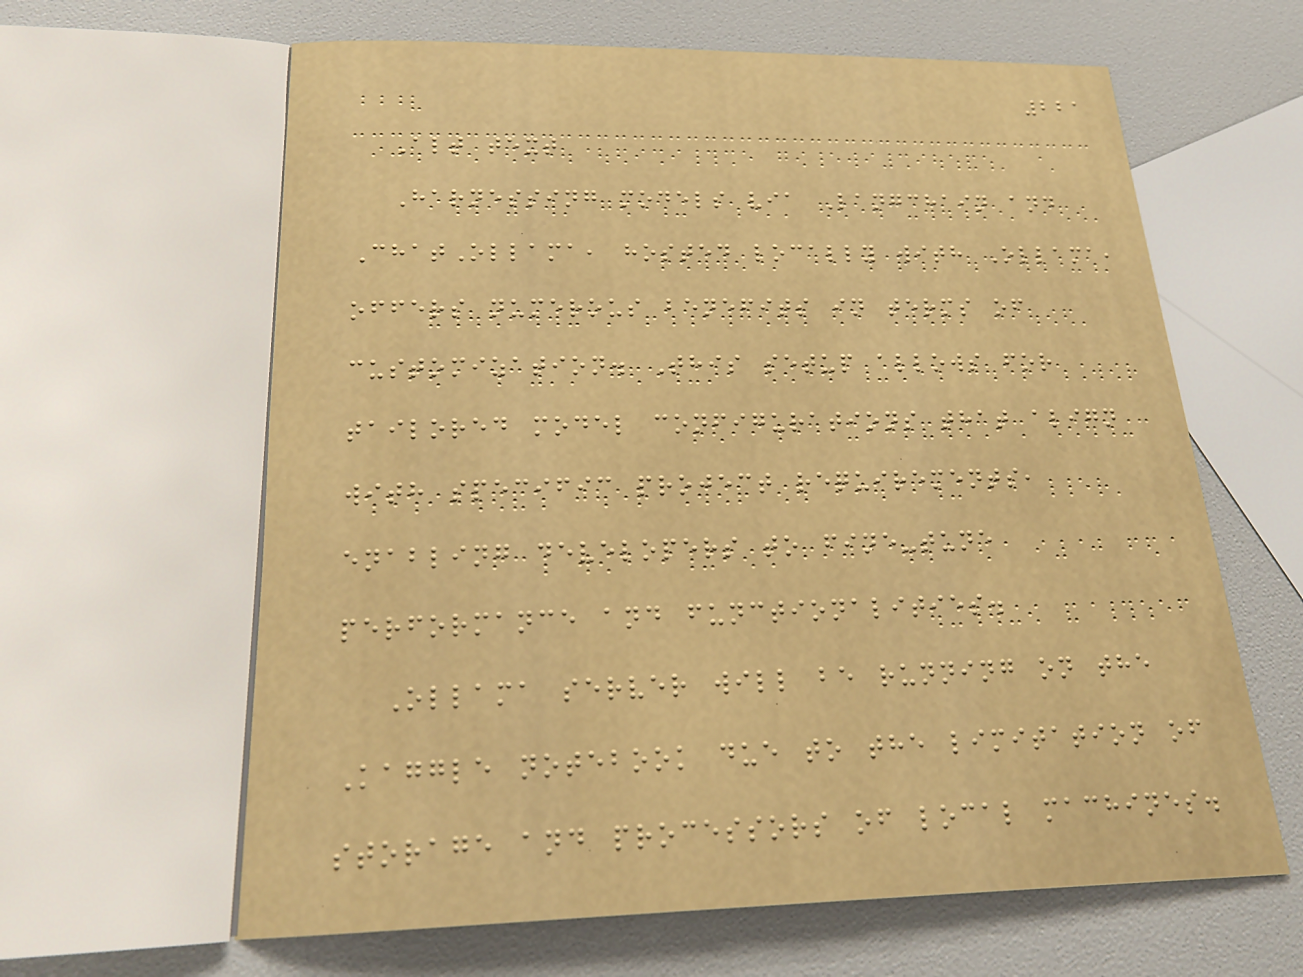221
Alt text
Harnessing models via Langchain and
ChatOllama, hosted locally with Ollama,
offers numerous benefits in terms of
customization. This setup allows for
tailored model configurations that align
with specific project requirements,
enabling developers to fine-tune
performance and functionalities.
Ollama server will be running on the
Kaggle notebook due to the limitation of
storage and processors of local machines.
